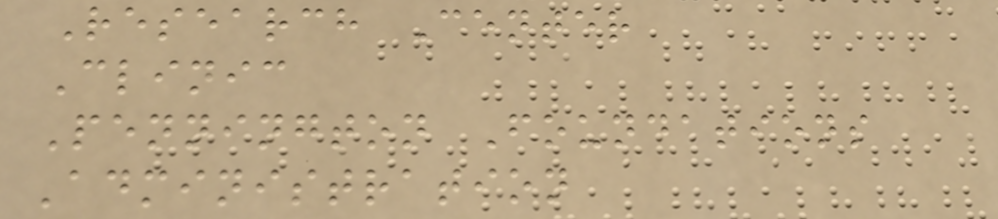Research Center
Clinic
Pennington Foundations
Administration
